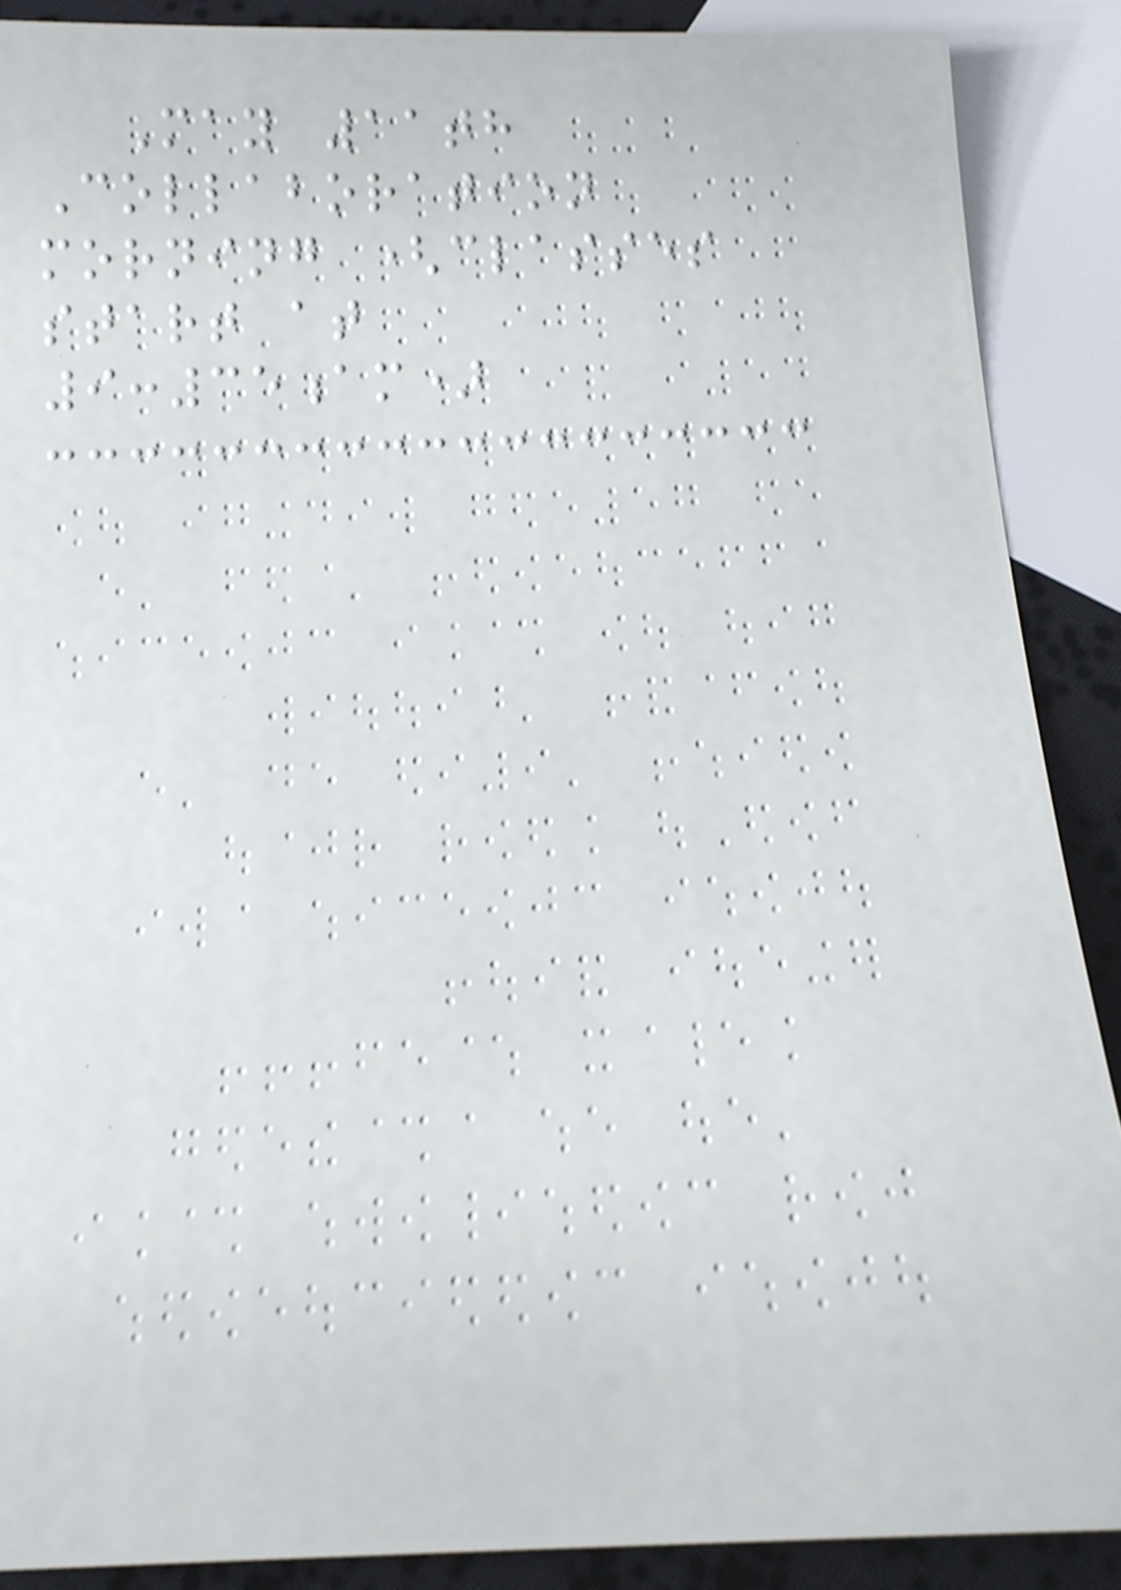May 11th
Collaboration
morning (classes
start at
9:35am)
